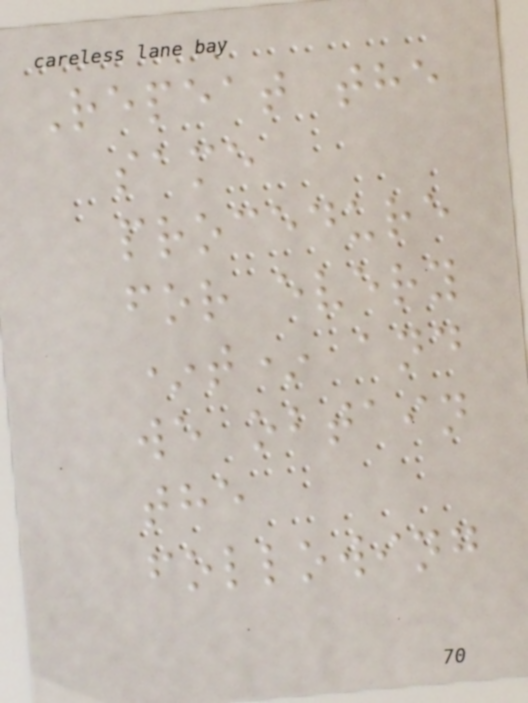Repeat the
same
procedure
for every
*t* and
we obtain
the
following
